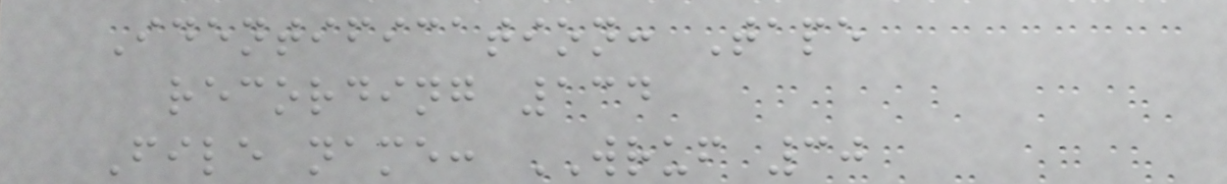Identification: Tape
recording 134
File name: WRUF 30
